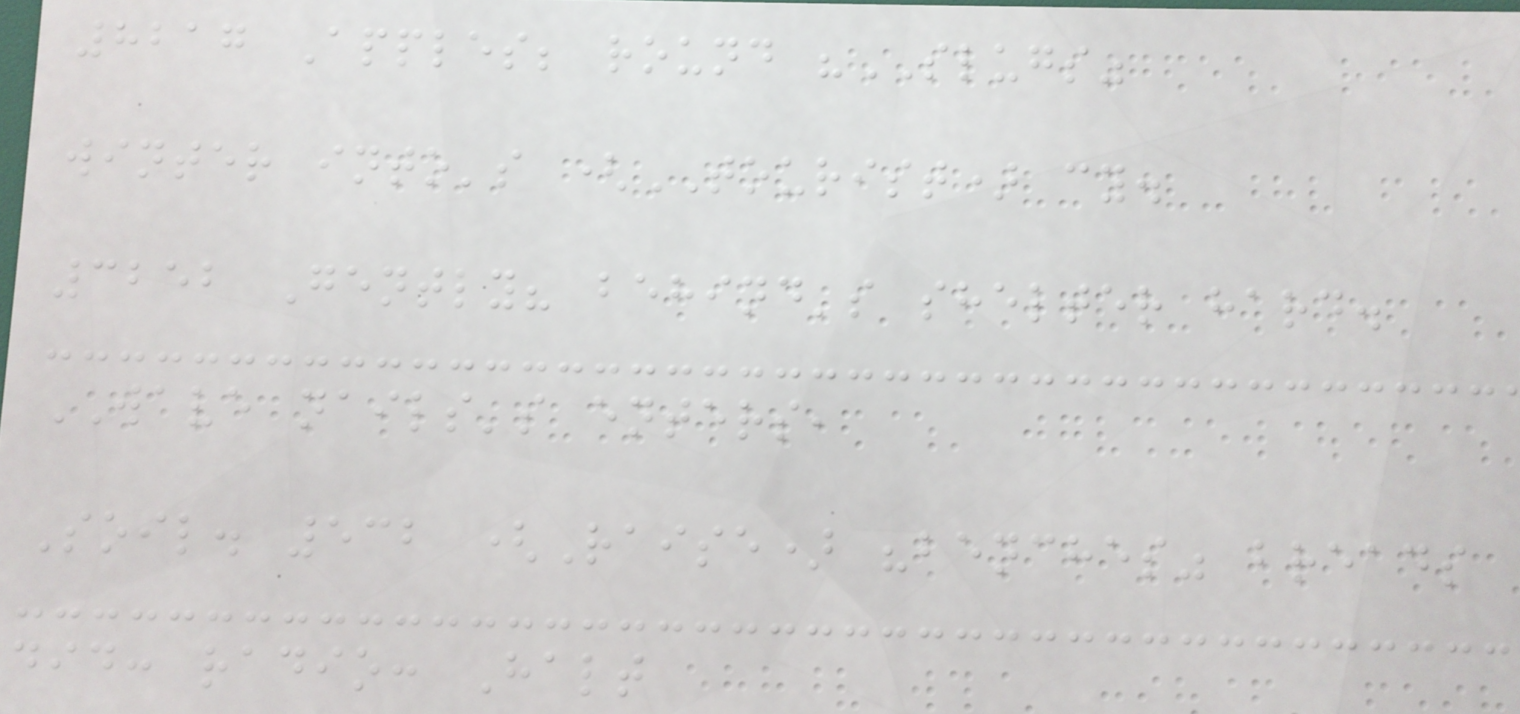8217 Apples; round "SLUGS"
winter into's (TOURIST) cy.
3252 Gently? behind's shelter hard.
WAVE nails's enters,
Soil. 532 (Raise) "benches" breads
did: radio: Halt
